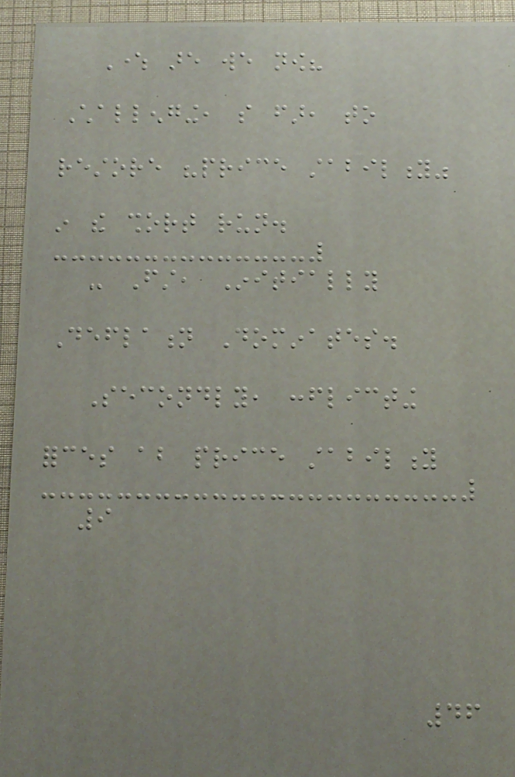Where are we now?
Challenging, so far, to
restore "price stability"
in the short run.
- First, Initially
Deflation Dominates.
Secondly, conflicting
forces about price stability
9
46
